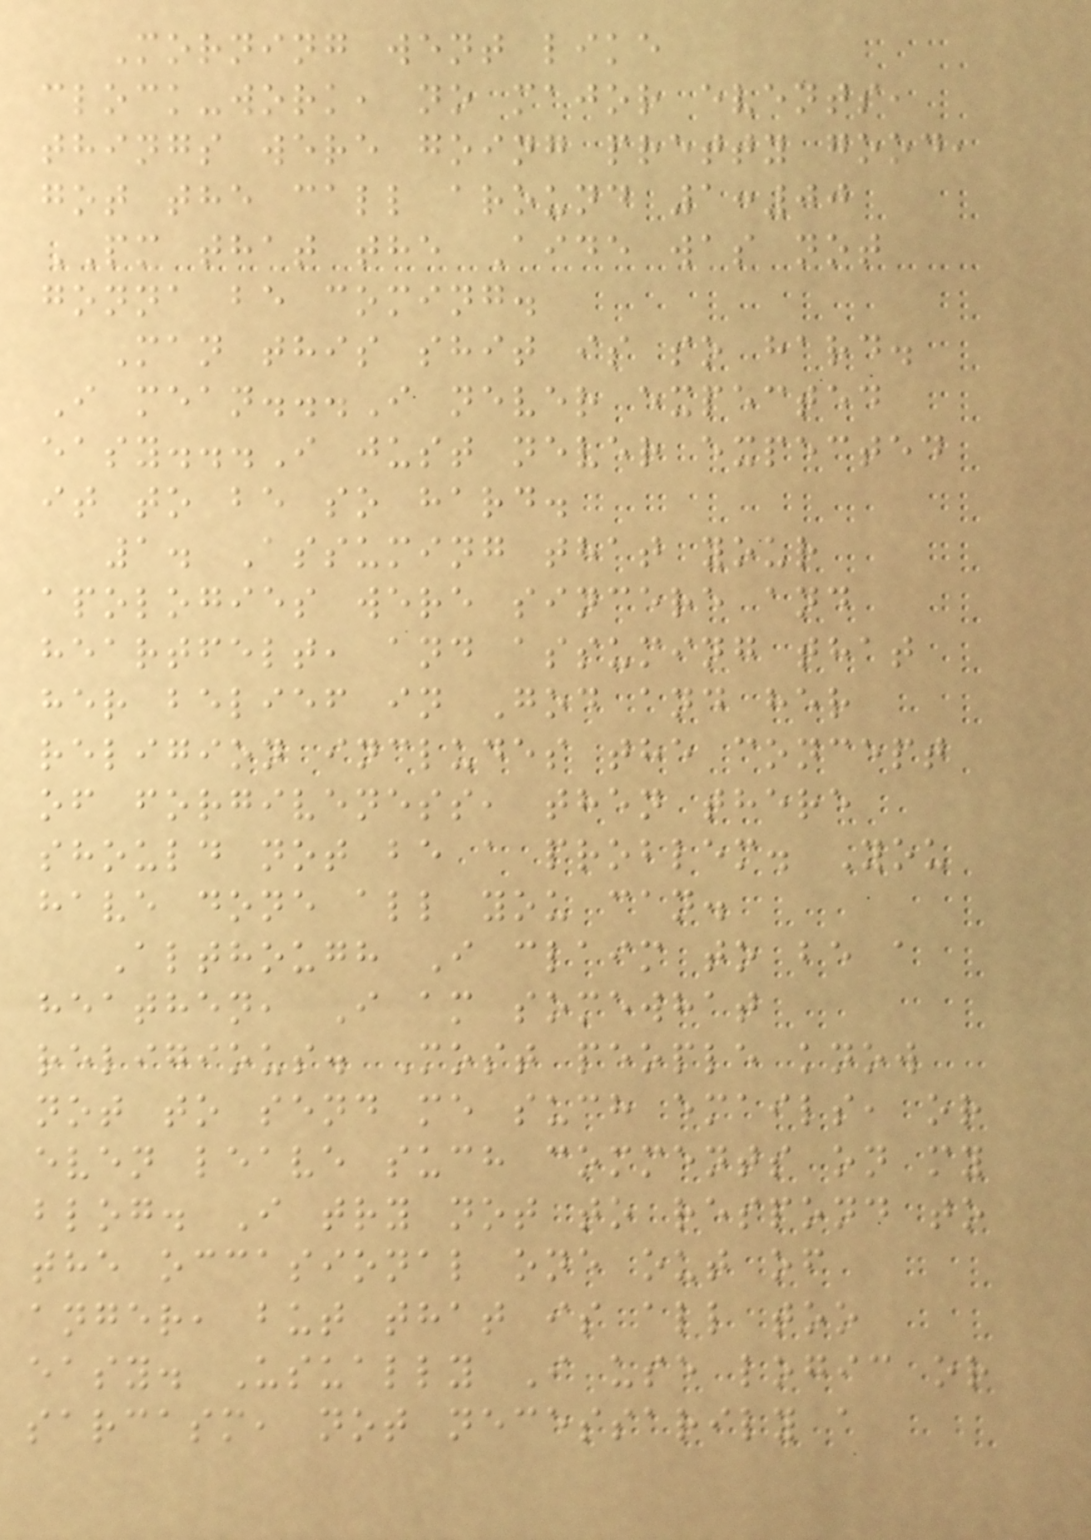Morning went like
clock-work, no major events,
things were going pretty good,
got the call around 1:00
PM that the Aide was not
gonna be coming.
Man this shit is so hard.
I mean...I never expected
easy...I just never expected
it to be so hard.
1. Assuming that your
apologies were sincere and
heartfelt, and assuming that
her belief in God and her
religion includes the concept
of forgiveness, then there
should not be a problem. You
have done all you can.
Although I claim to be a
heathen, I am somewhat
religious. Most people know
not to send me such emails, or
even leave such comments on my
blog. I try not to respond to
the occasional one out of
anger, but that is all too
easy. Usually I use logic or
sarcasm, not necessarily a
